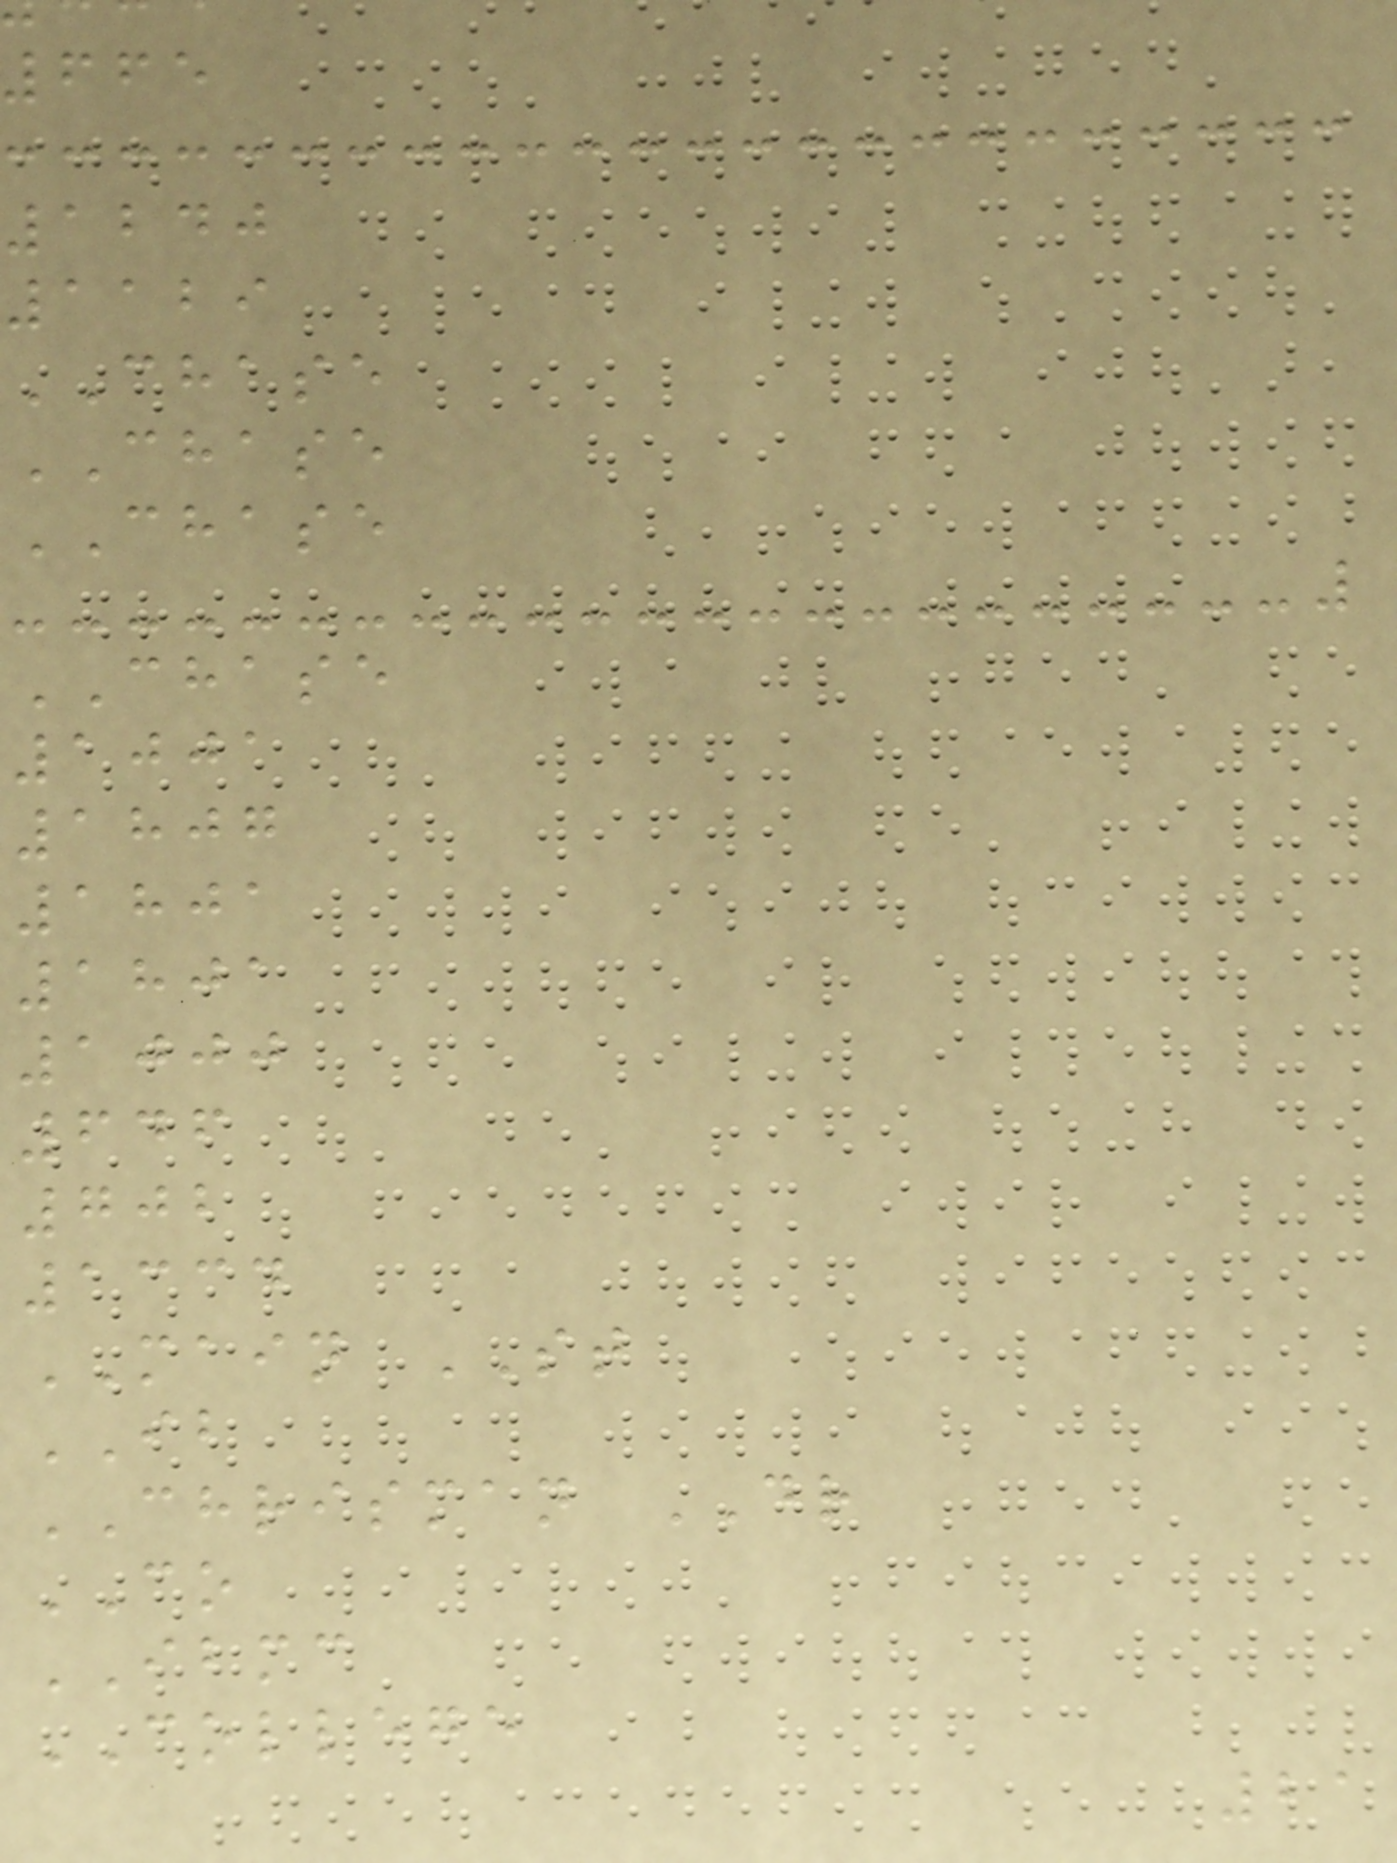665
1240
1129
CHASE
CHASE
CHASE
CHASE
1001
1807
1801
1801
1000
646
702
1334
MAIN ST
IB
CHRISMAN DR
CO
IBMC
COLLEGE
21
